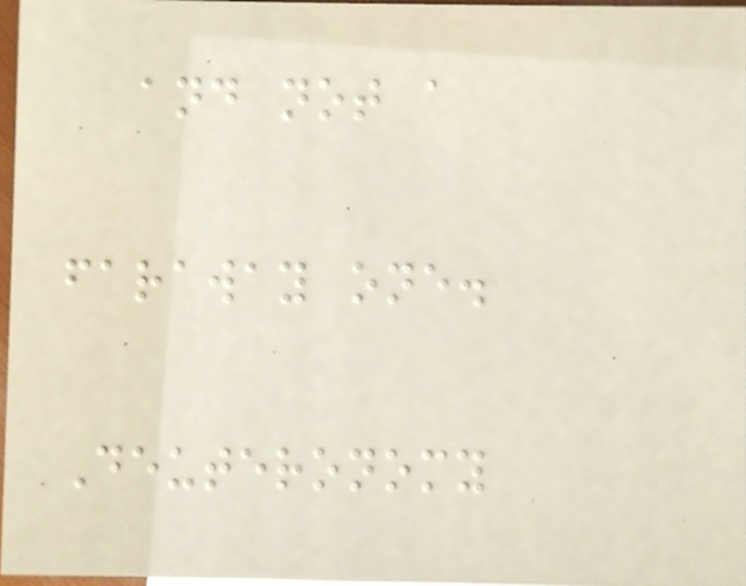and not a
faraway one.
Deuteronomy
